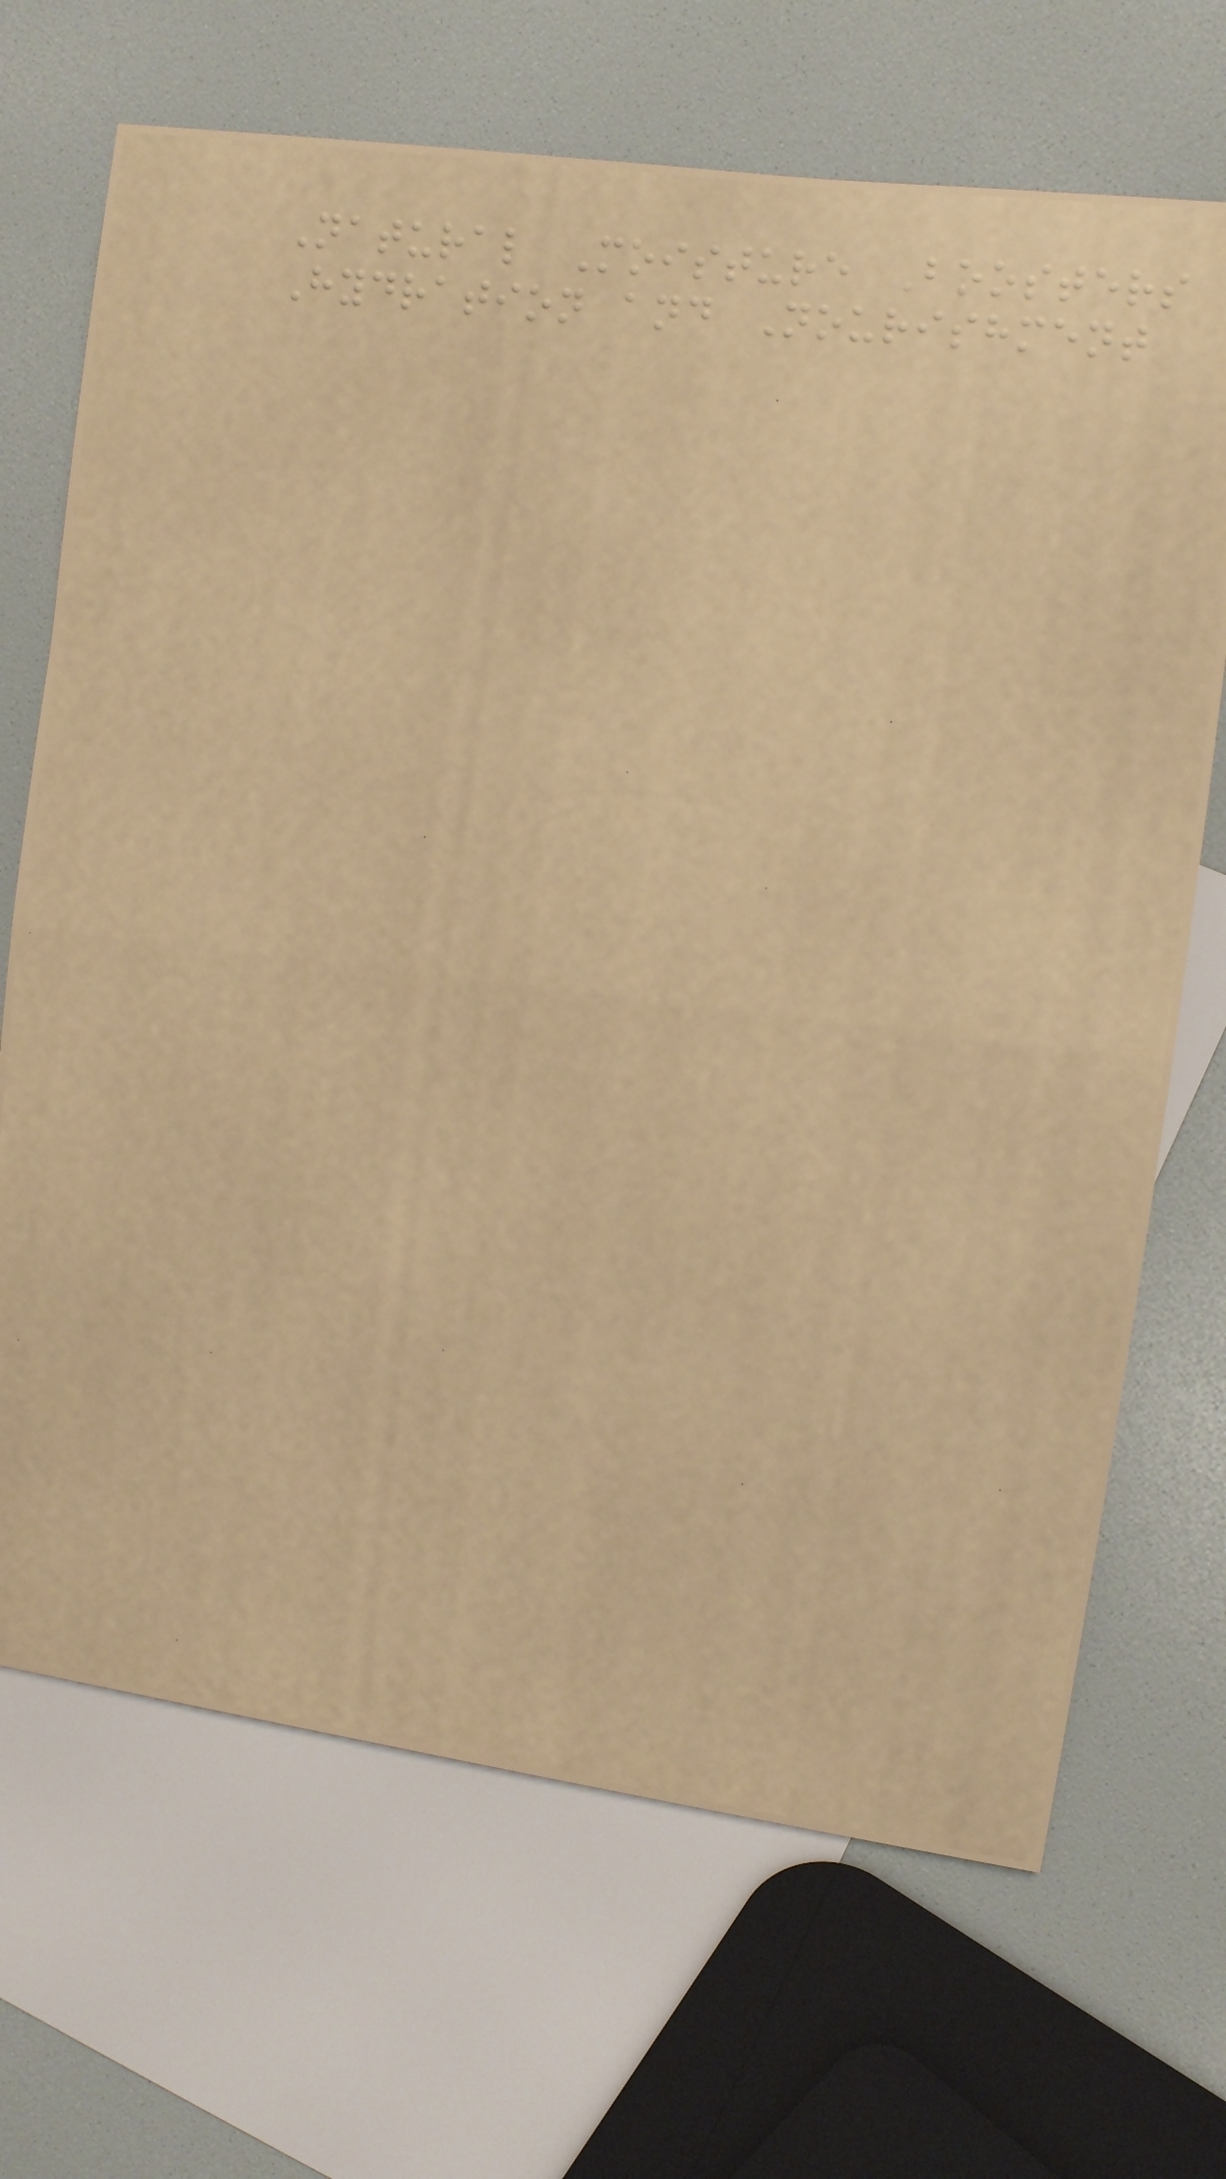Natural Moisture Boosters
Hydration and Nourishment
